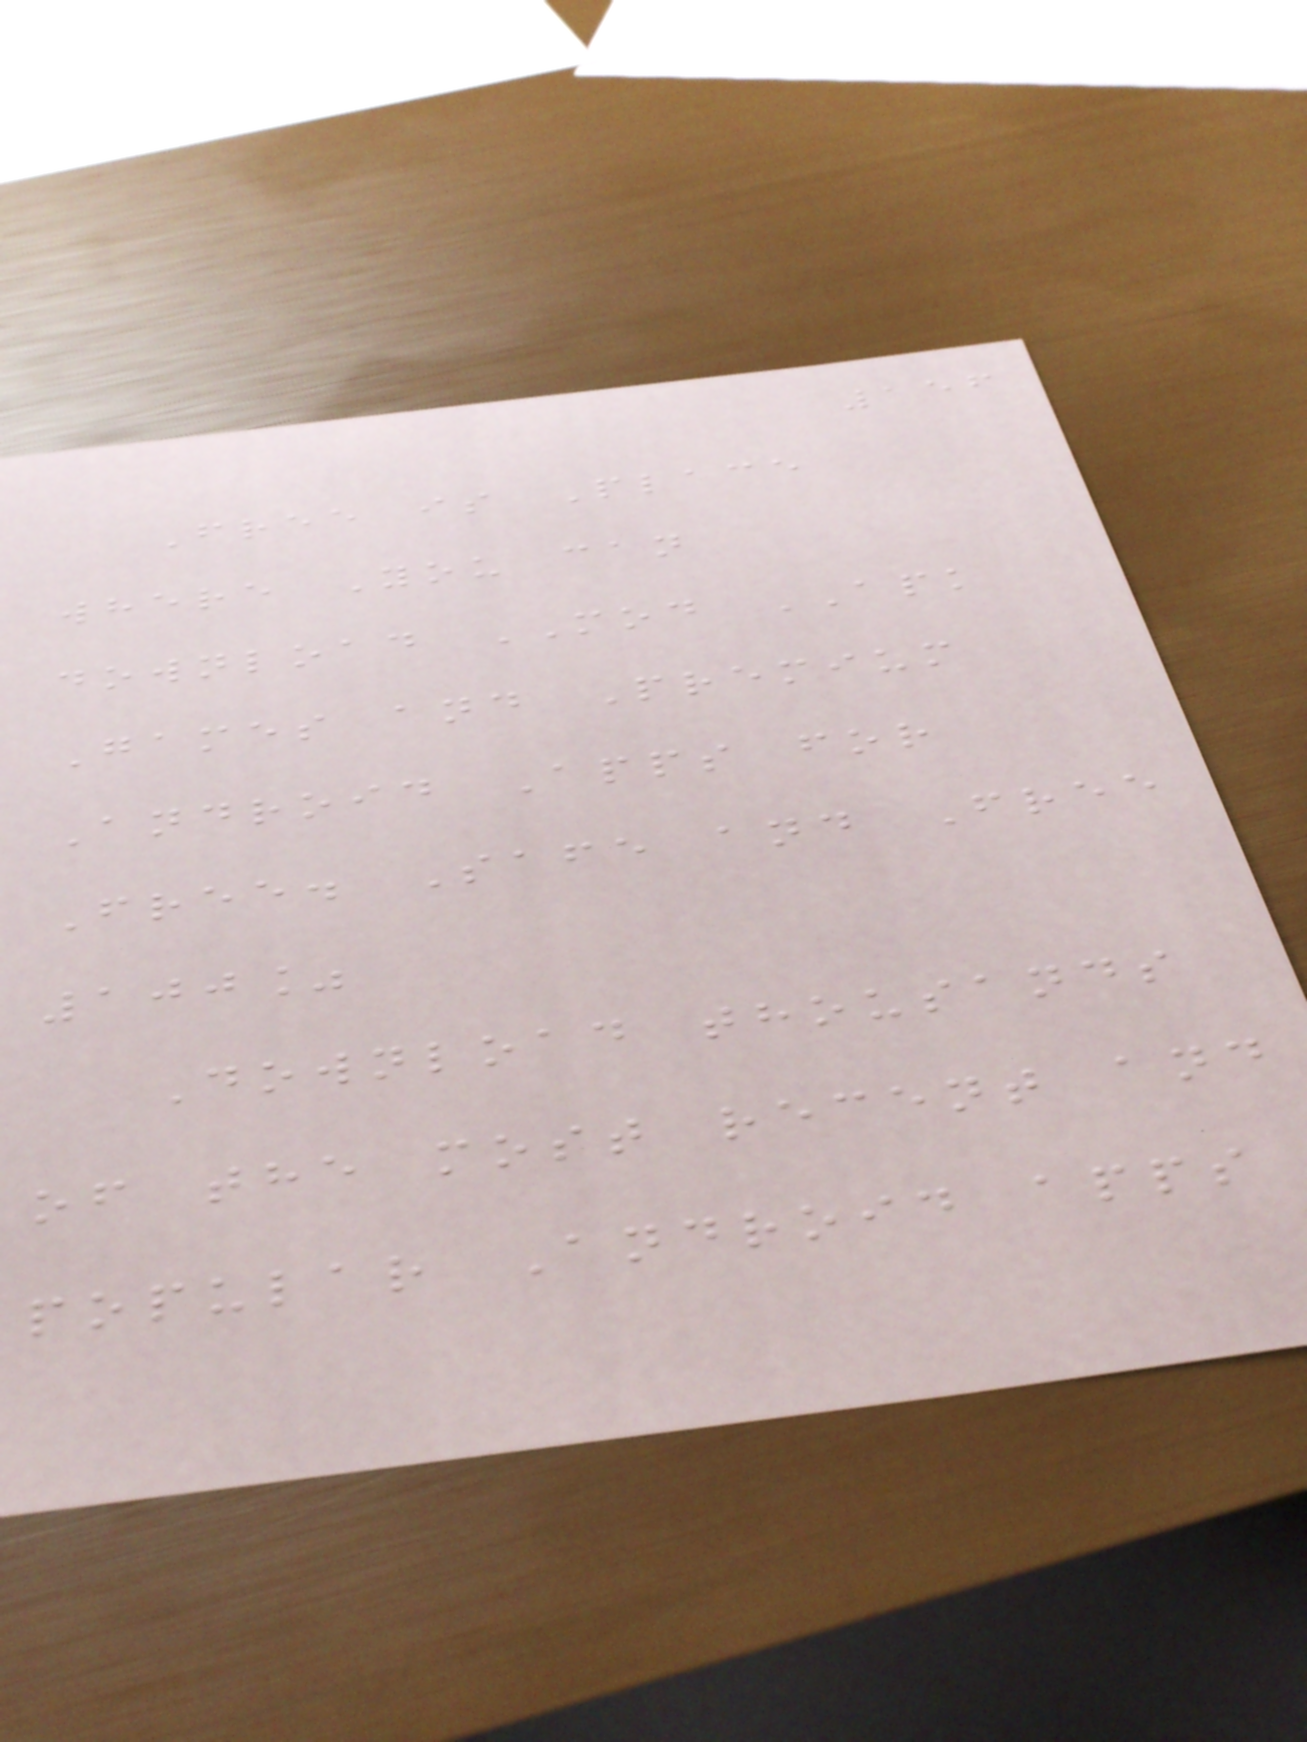156
Free is Place
where You can
download MOD APK
Games and Premium
Android Apps for
Free. Safe and Free
100%
Download thousands
of the most recent and
popular Android apps
